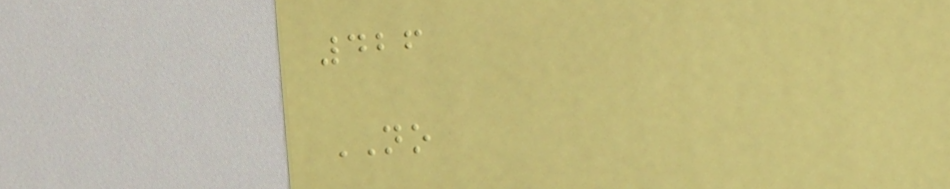426
NO
